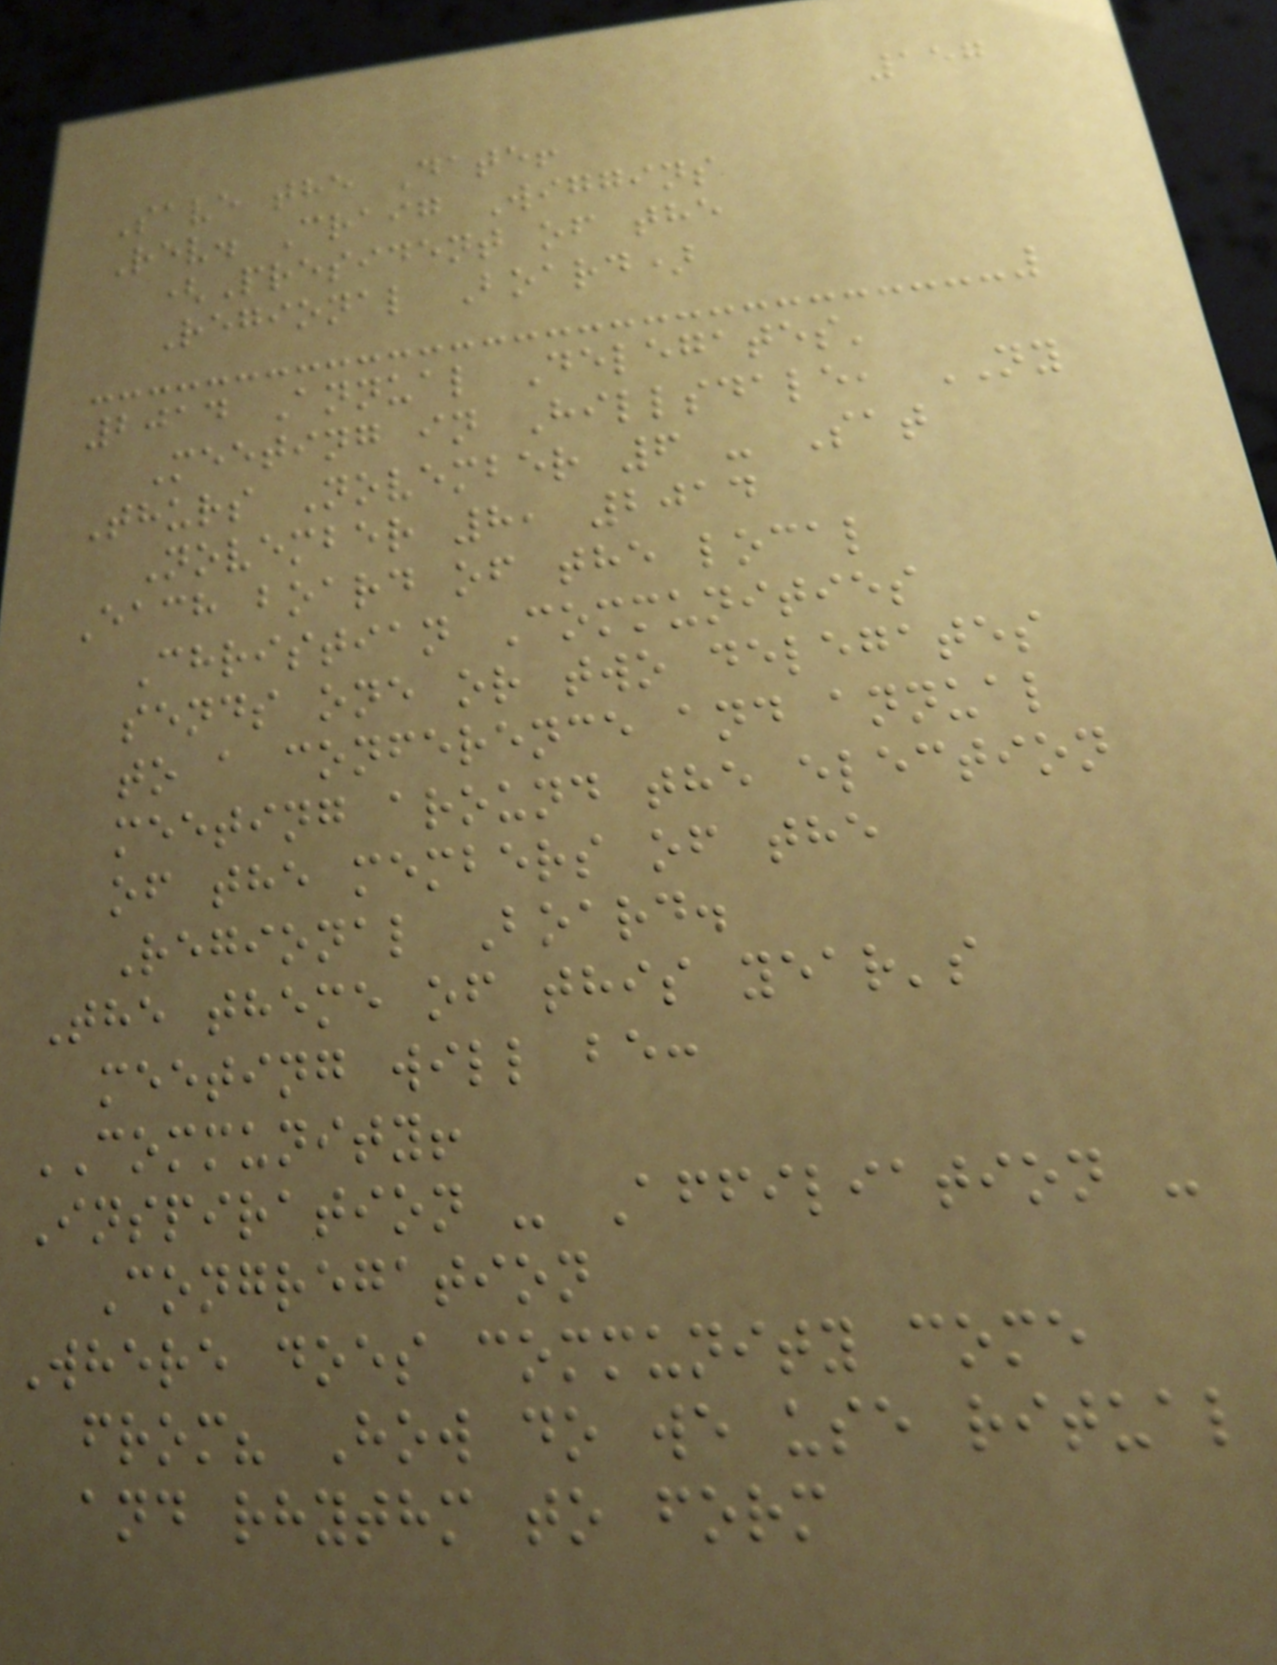157
Save the Date!
Rev. Craig Wiggins
(President of the
Regional Board)
2014 Annual Delegates'
Meeting in Hillsdale, NY
Thurs November 6 - Sat
November 8, 2014
Each board of the local
Christian Communities
sends one or two delegates
to a conference and annual
meeting around the election
of the members of the
Regional Board.
The theme of this year's
meeting will be:
COMMUNITY!
Inspiration - Affiliation -
Congregation
Where does community come
from? How do we use ritual
and rhythm to form
